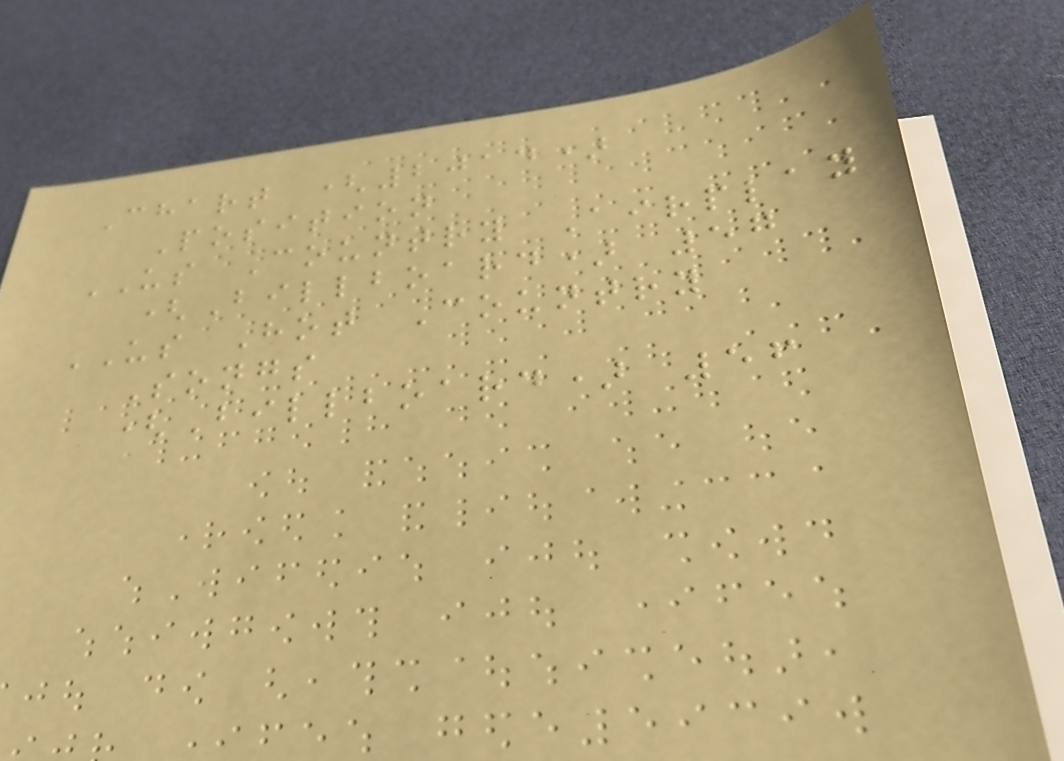Chart (2014)
Position
US Country Airplay
(Billboard) 57
US Hot Country
Songs
(Billboard) 56
